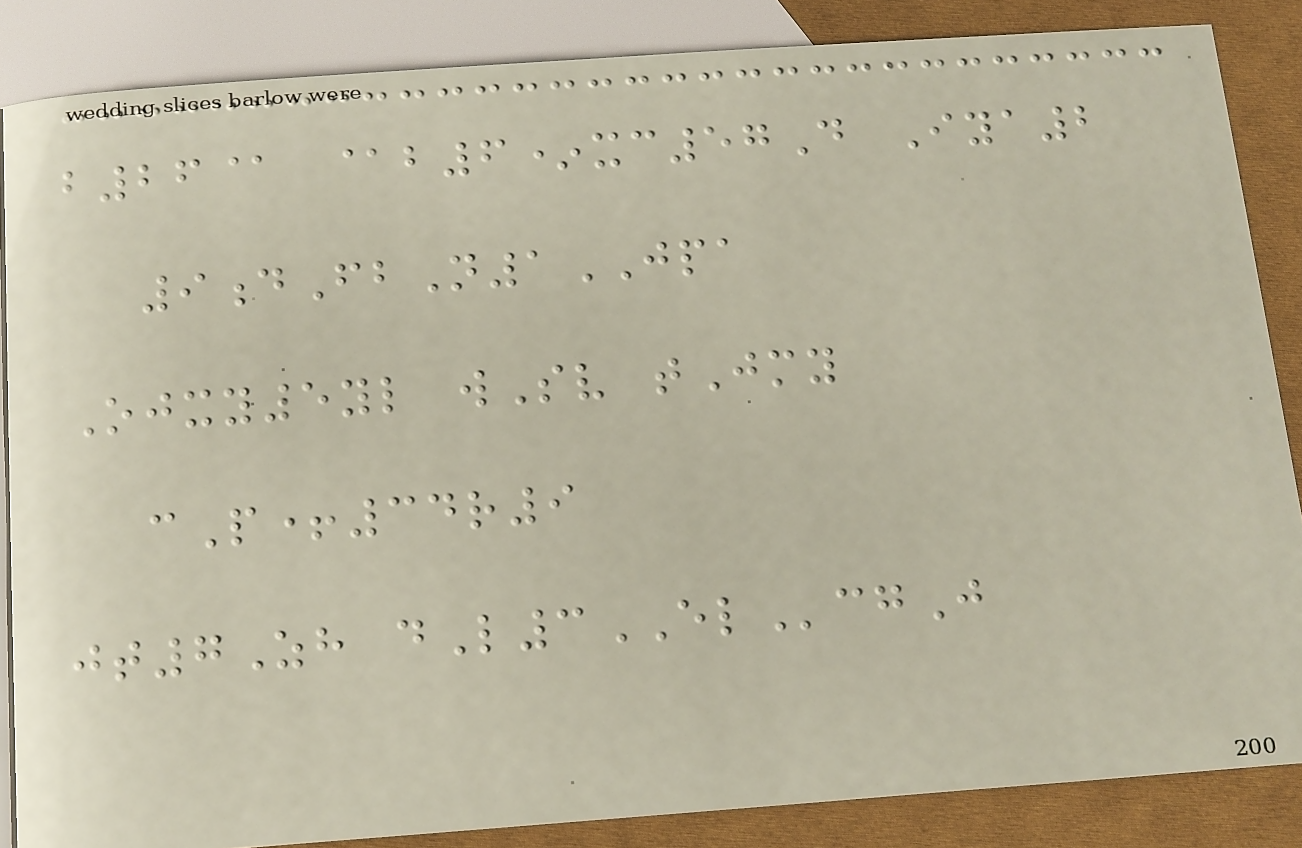b26@ @b6*xc57D Iya2
9dFbN1JPA
Ojxy5yl wSv tJmy
cP+34r9
jt7Zh dL3ELcgJ
